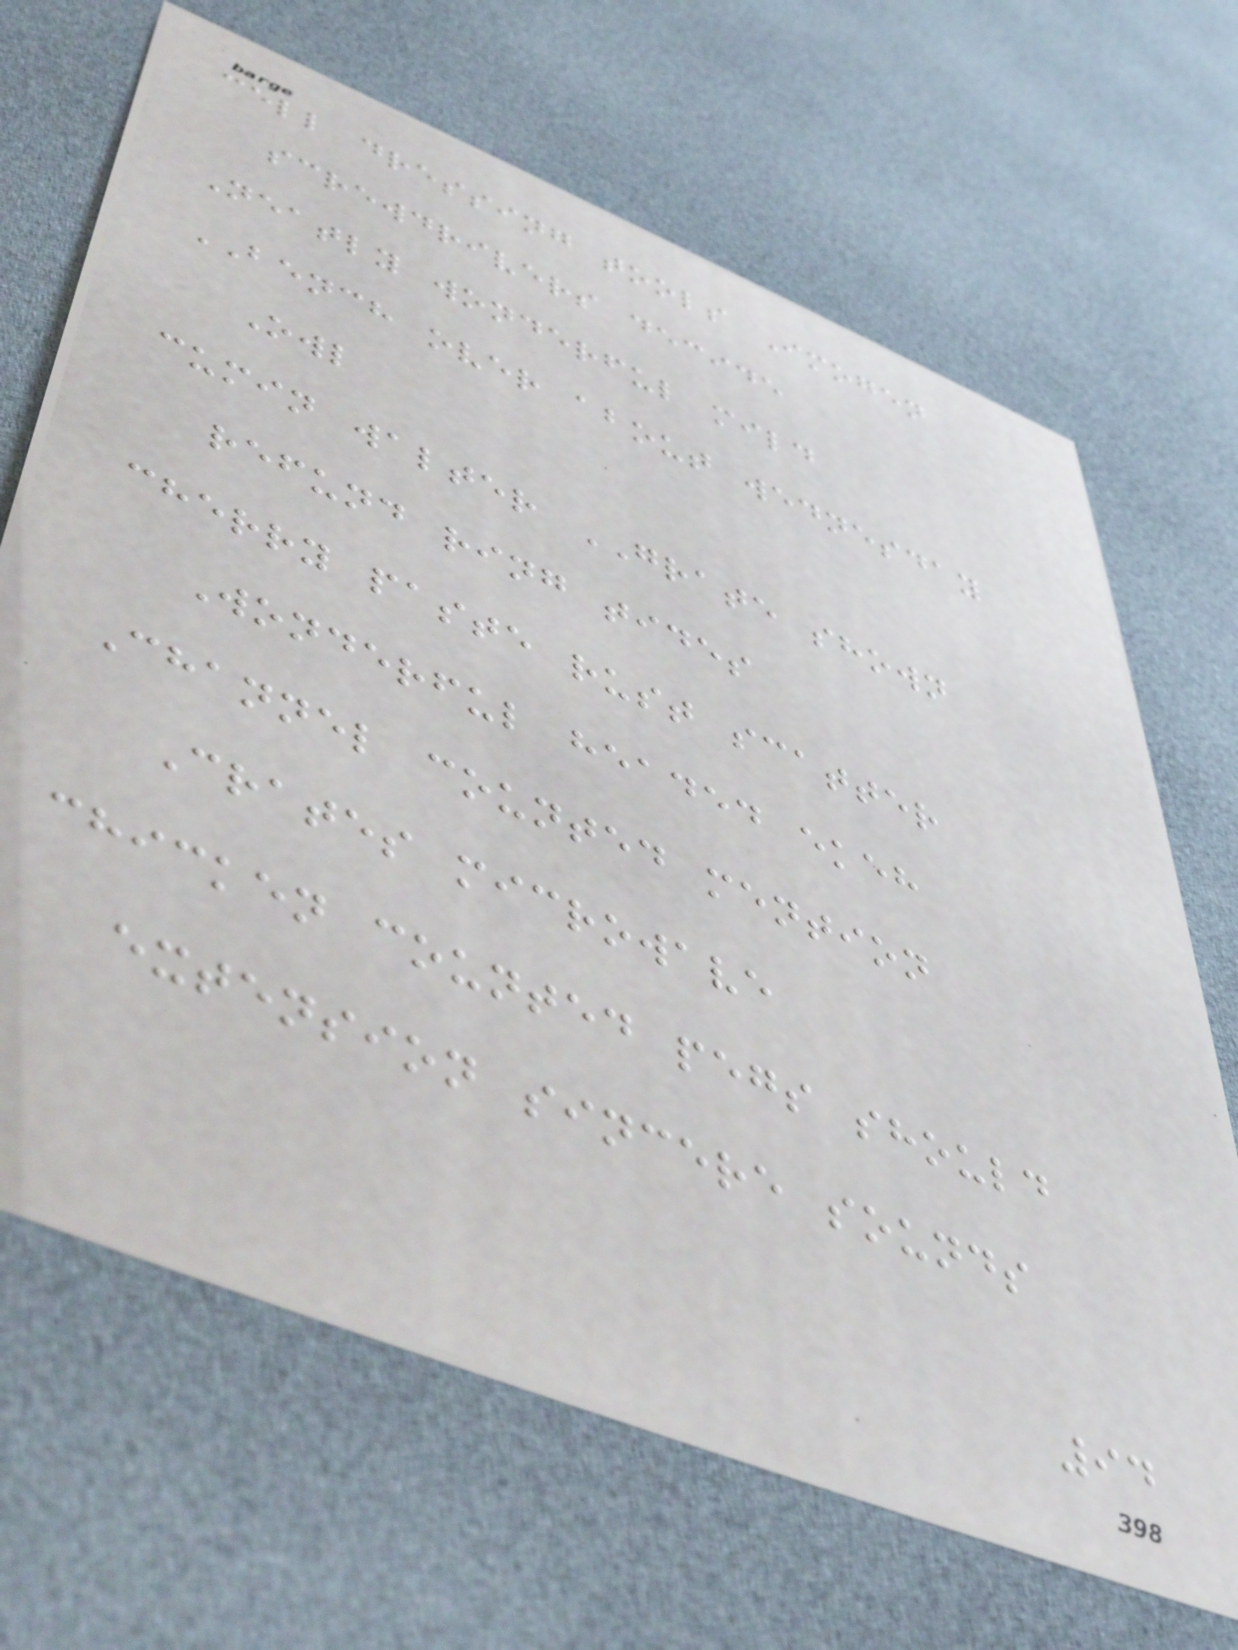cell dressing tools Imogen
screwdrivers decide
Neatly wonderful mild
BENCH over about wednesday
Owl
cumin walter GRATE shown
refund ring tides
cherry paste rust scatter
Wonderful headed ekeh
Channel counted mention
Crates microwave
chicken counted pegs should
extension sincere sounds
94
